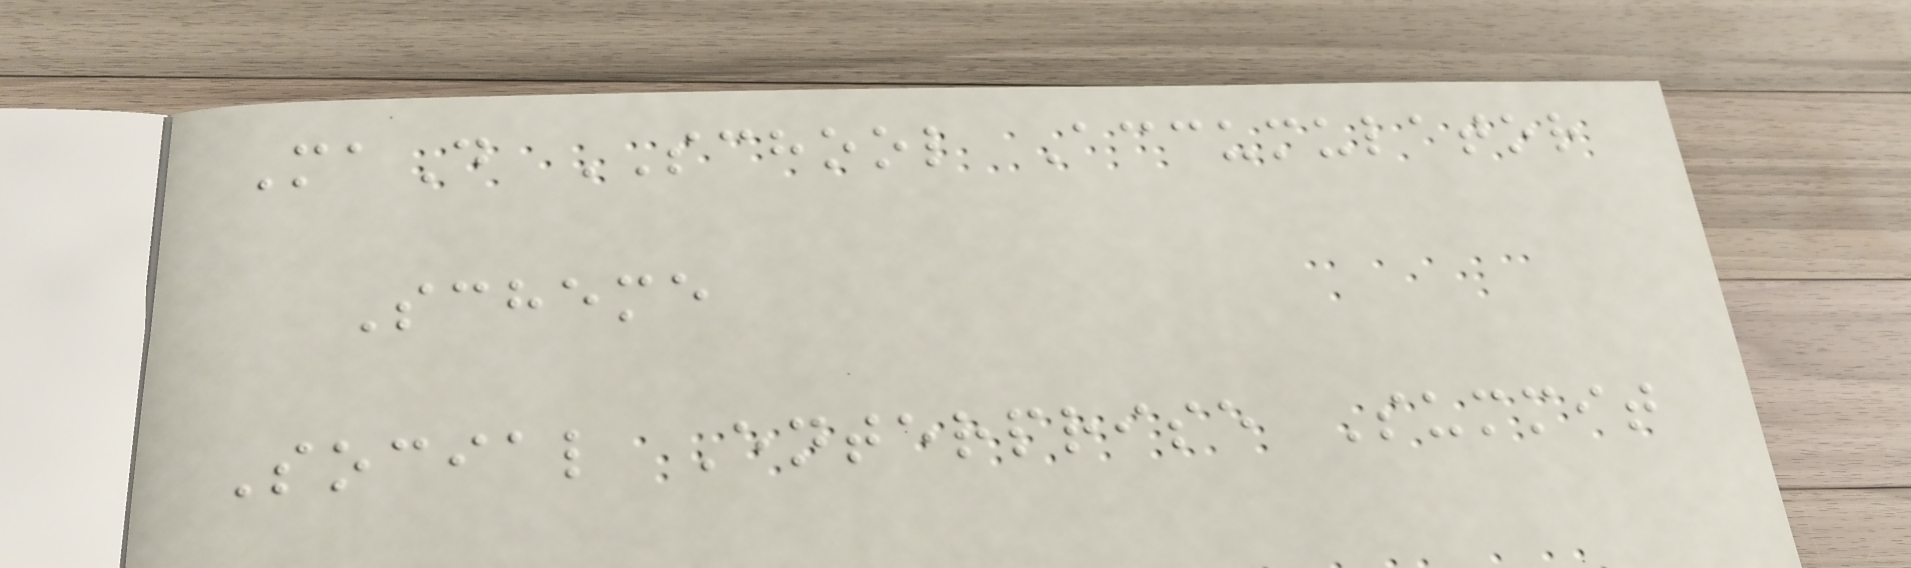MaD SCHOOL Accumulator
Scheme
Social Enterprise Summit
